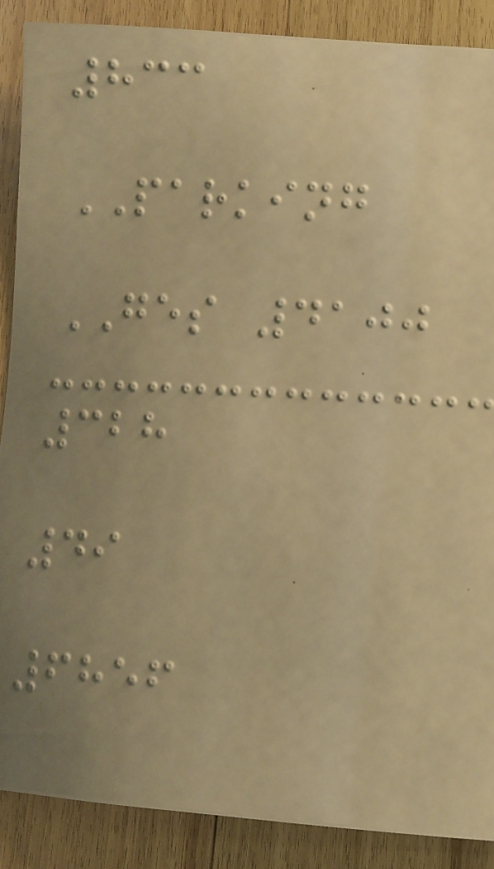833
PARKING
GES 4100
328
49
6856
